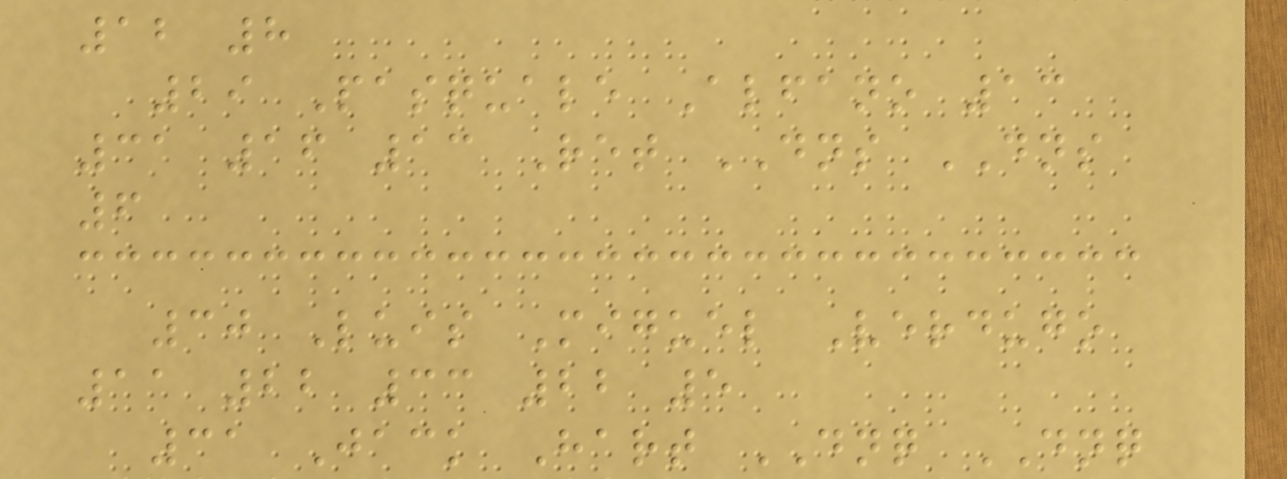12 8
29 Pasquale Alfano 13
31 16 13 Ret DNS DNS
6
30 Luis Miguel Verdugo
11 22 33 22 5
31 Jack Hart DNQ DNQ
